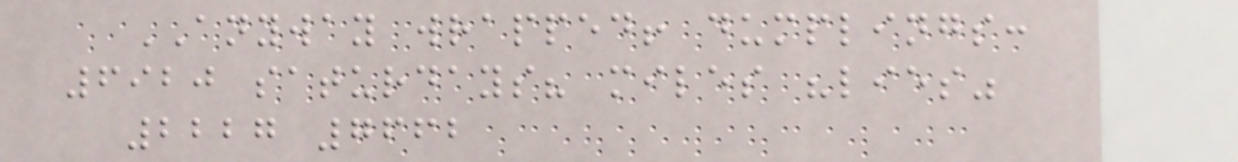ANYWAY wrapped! dumplings:
6920 saturdays? miles "lies"
2227 7662
